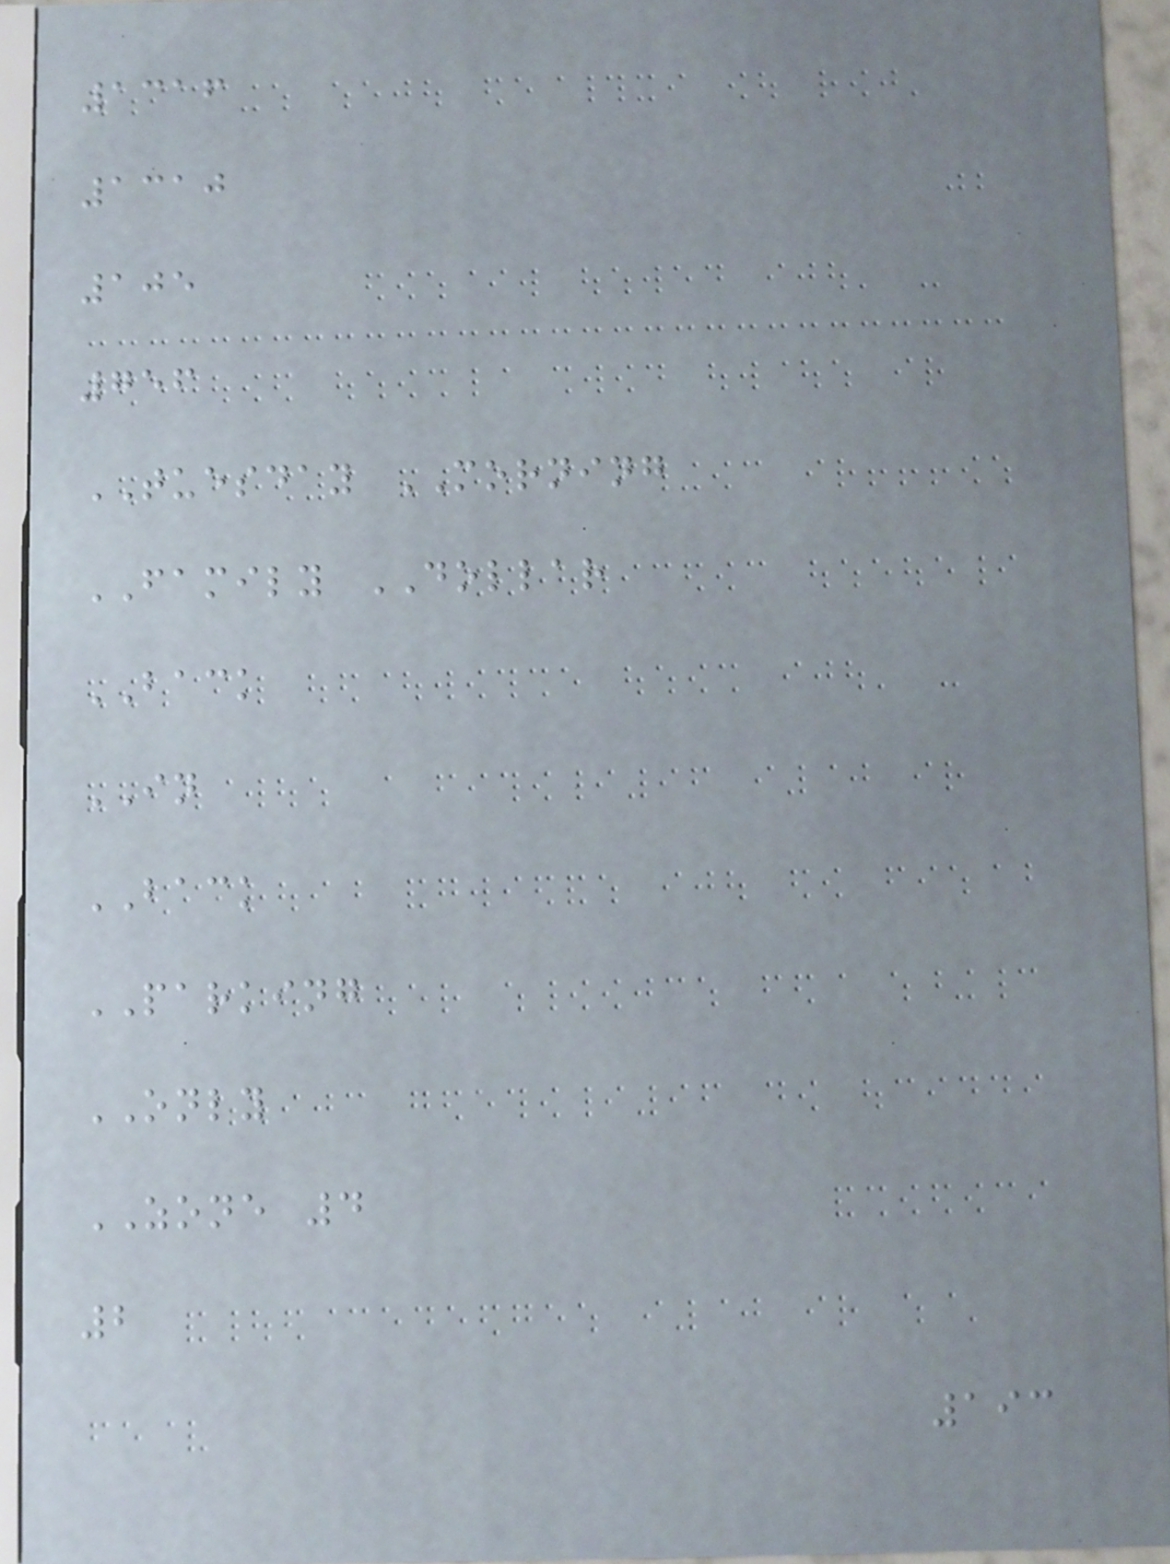1316
1310
105
756
TUESDAY MORNING
FAMILY DOLLAR
BACK
IN
BACK
PARKING
ONLY
ZONE 4
2
193
